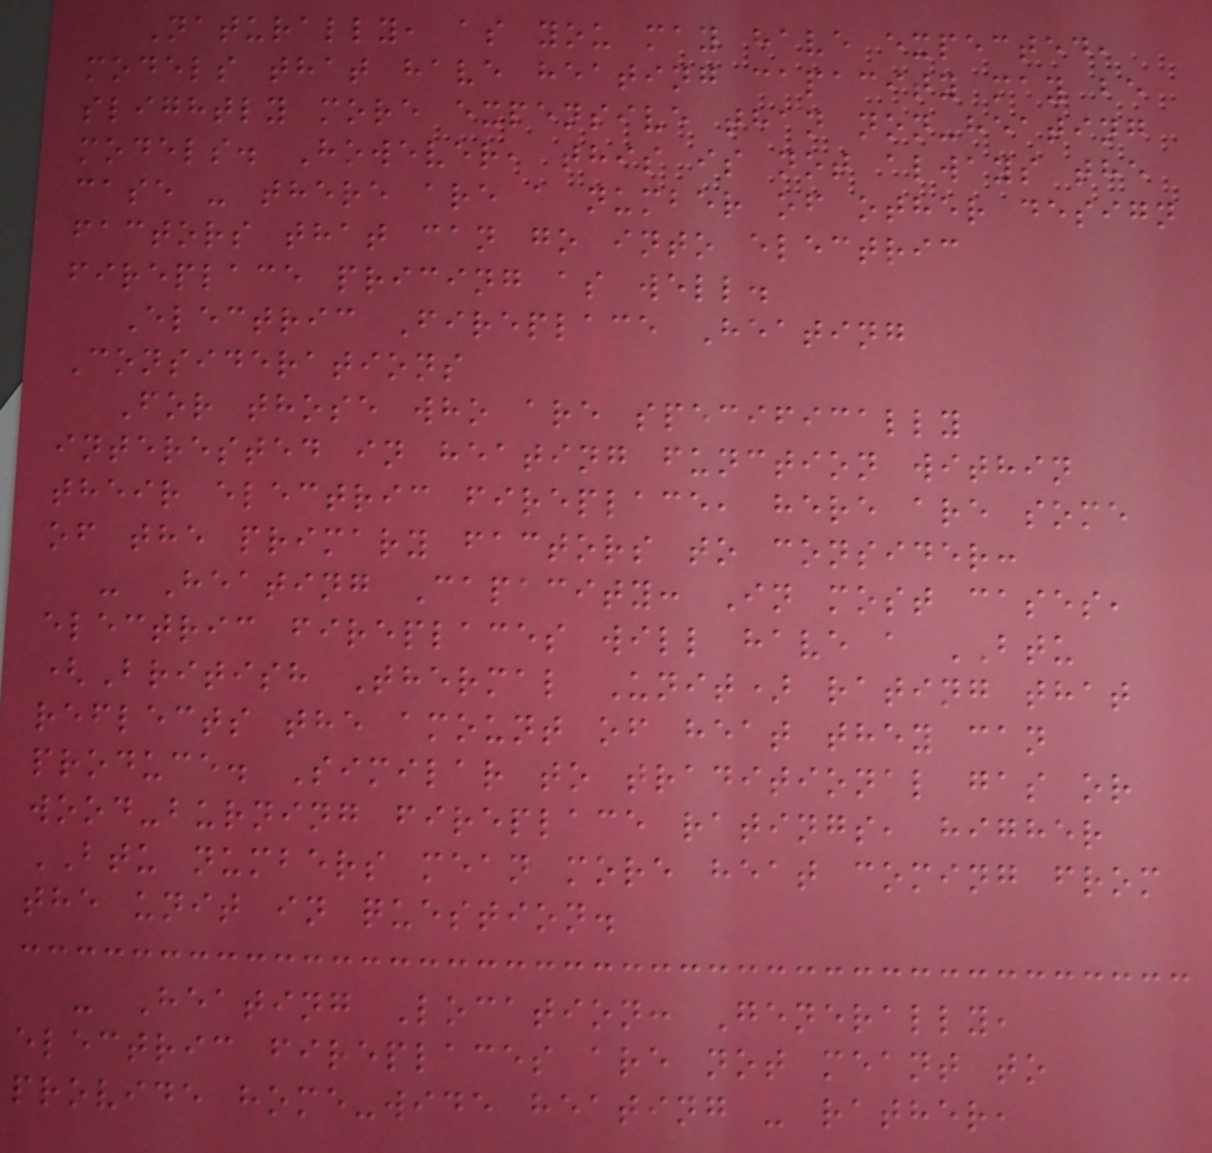Naturally, as you may have expected,
models that have heating capacity may be
slightly more expensive than non-heating
models. However, this is not always the
case - there are a number of other design
factors that can go into electric
fireplace pricing as well.
Electric Fireplace Heating
Considerations
For those who are specifically
interested in heating function within
their electric fireplace, here are some
of the primary factors to consider:
- Heating Capacity: In most cases,
electric fireplaces will have a BTU
(British Thermal Unit) rating that
reflects the amount of heat they can
produce. Similar to traditional gas or
wood-burning fireplace ratings, higher
BTU numbers mean more heat coming from
the unit in question.
- Heating Location: Generally,
electric fireplaces are not meant to
provide home-wide heating - rather,
